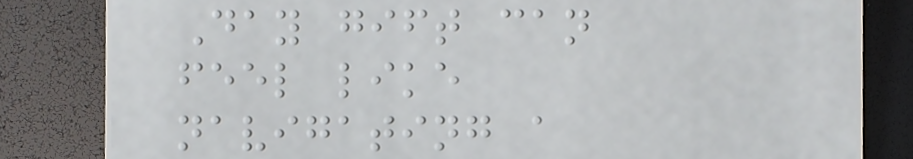Day gift can
feel like
navigating a
